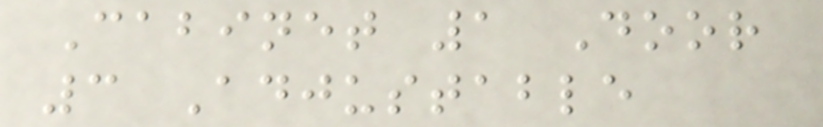Cabinet 1 Door
3 Adjustable
